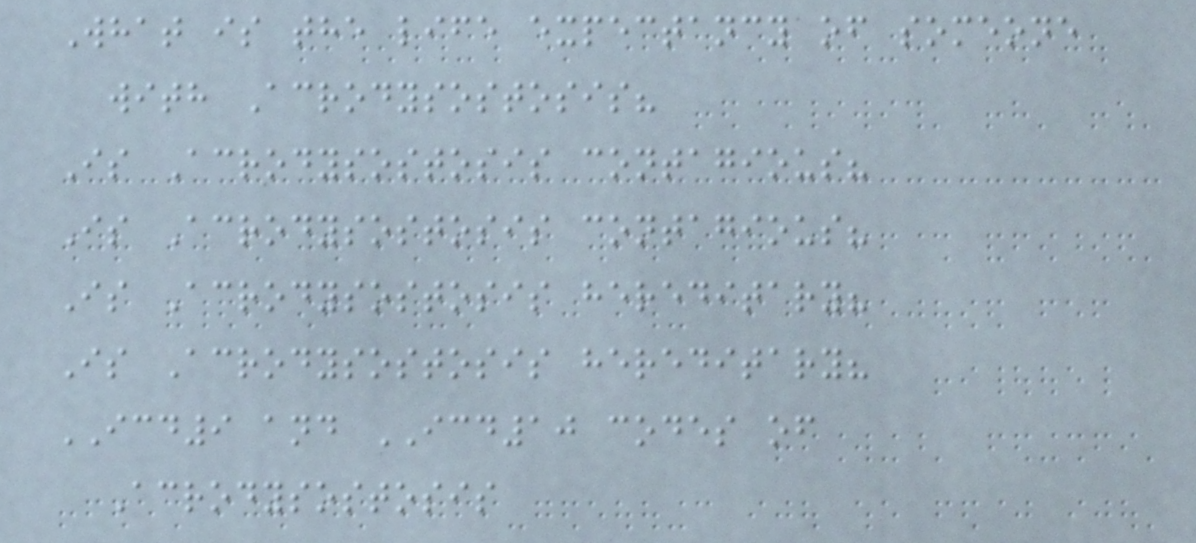What is the life expectancy of someone
with Acrodysostosis?
Is Acrodysostosis contagious?
Is Acrodysostosis contagious?
Is Acrodysostosis hereditary?
Is Acrodysostosis hereditary?
ICD9 and ICD10 codes of
Acrodysostosis
